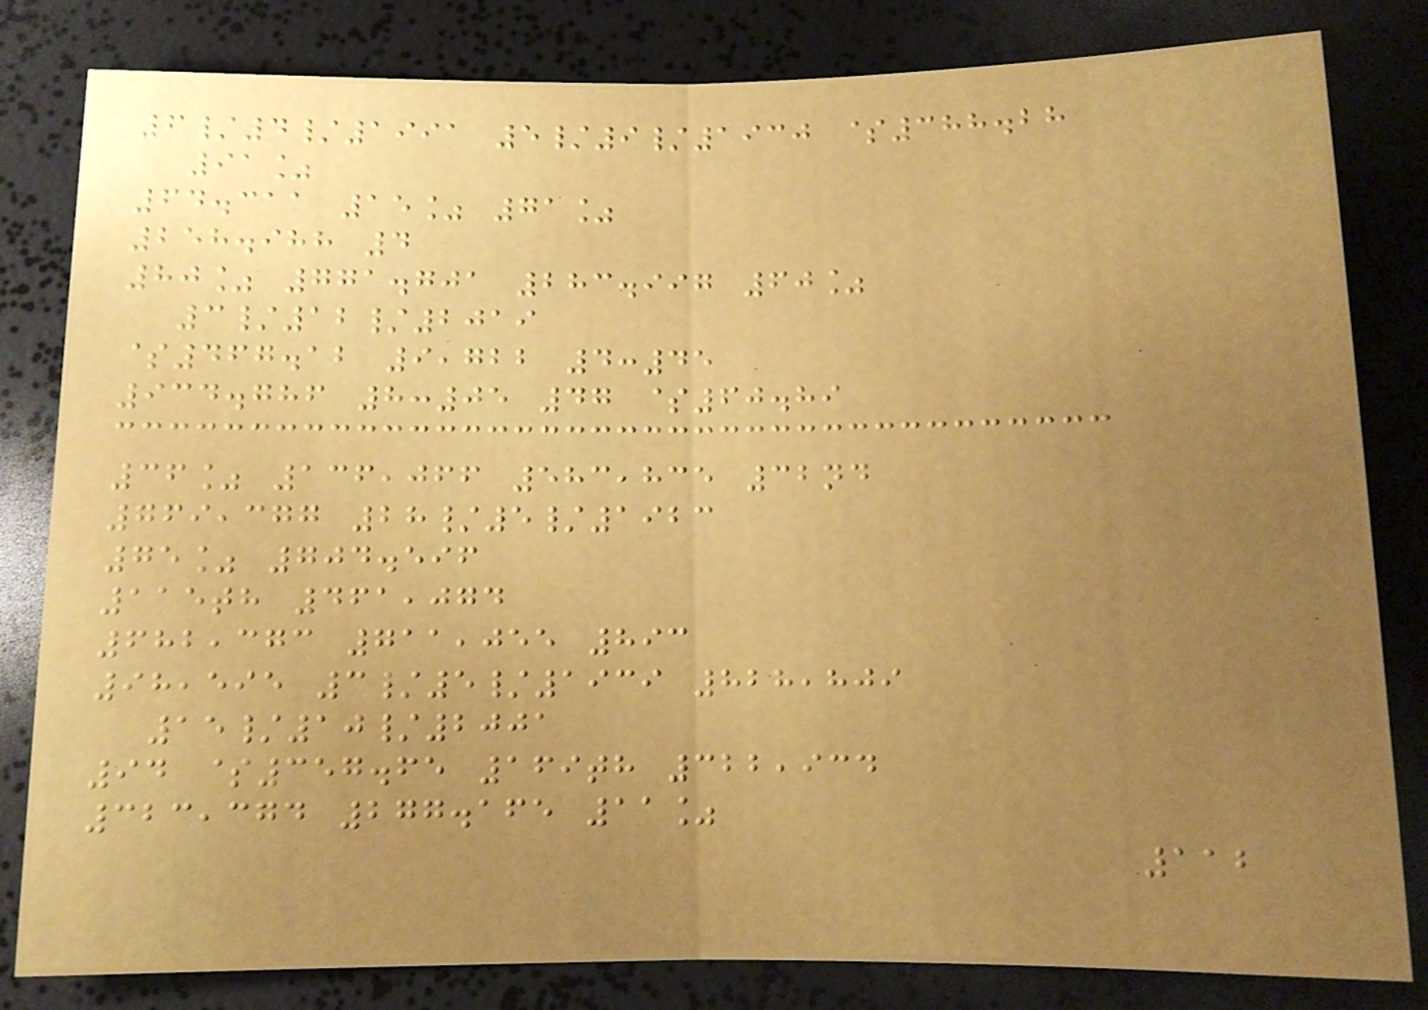6/4/1991 5/9/1930 $388.28
91%
64.311 15% 71%
258.988 4
80% 771.701 283.997 60%
3/12/2019
$467.12 9,722 4:45
934.786 8:05 47 $60.89
36% 136,066 583,835 32nd
769,377 28/5/1923
75% 704.596
115th 461,074
682,373 711,055 893
98,595 3/5/1939 828,809
15/10/2001
94 $357.65 169th 322,934
323,374 277.165 11%
112
